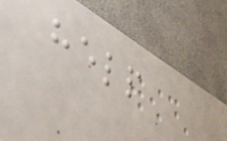help
